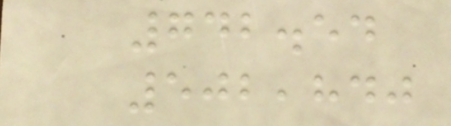742.54
502,840
